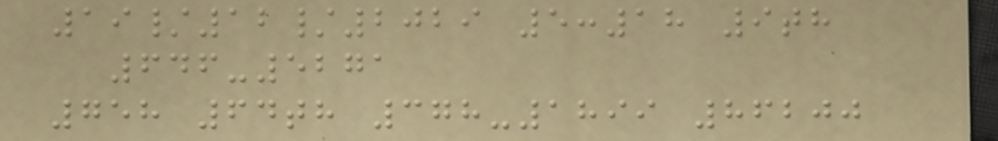19/12/2029 5:18 9th
646-5271
758 64th 378-1899 86200
